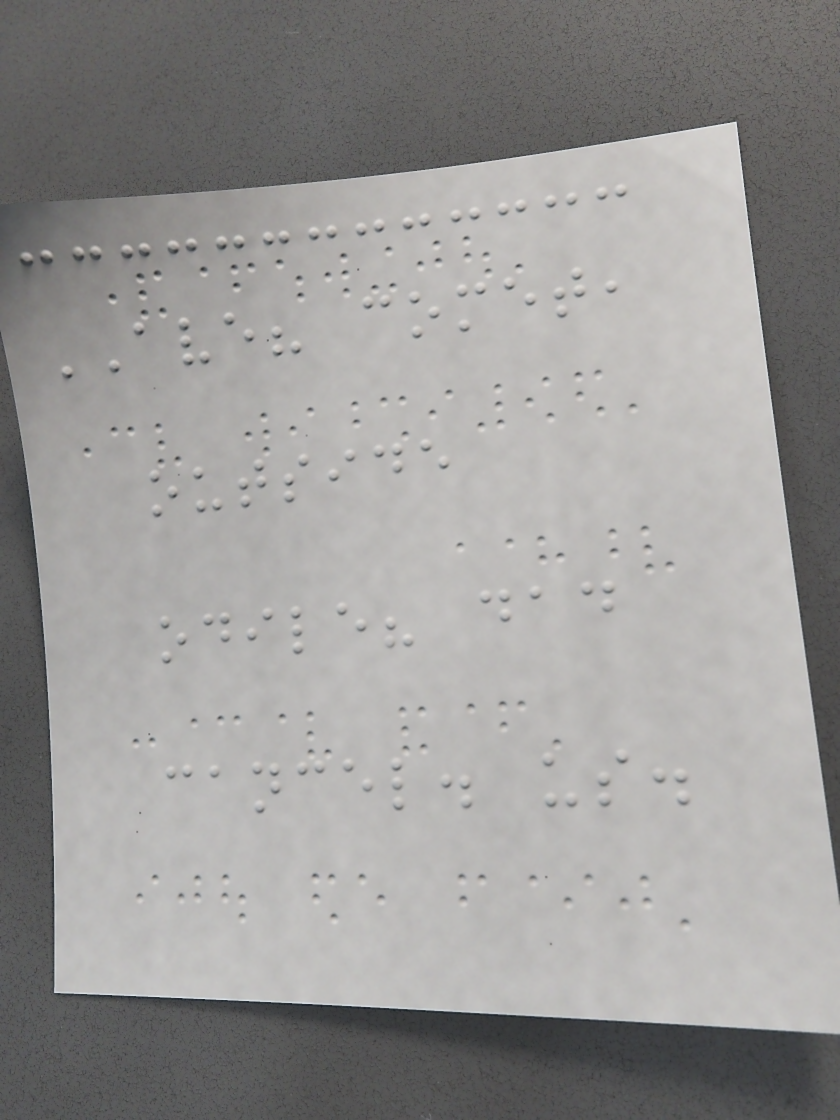AVE? comet,
outside
odile? dad
cancel. us.
